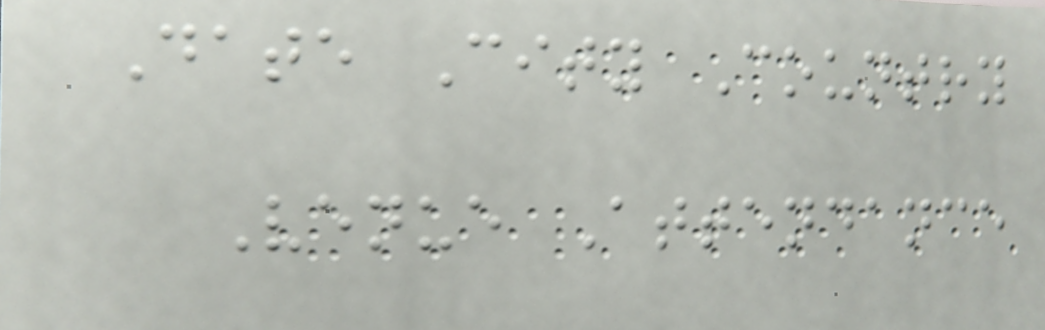Date City Country
Venue Attendance
